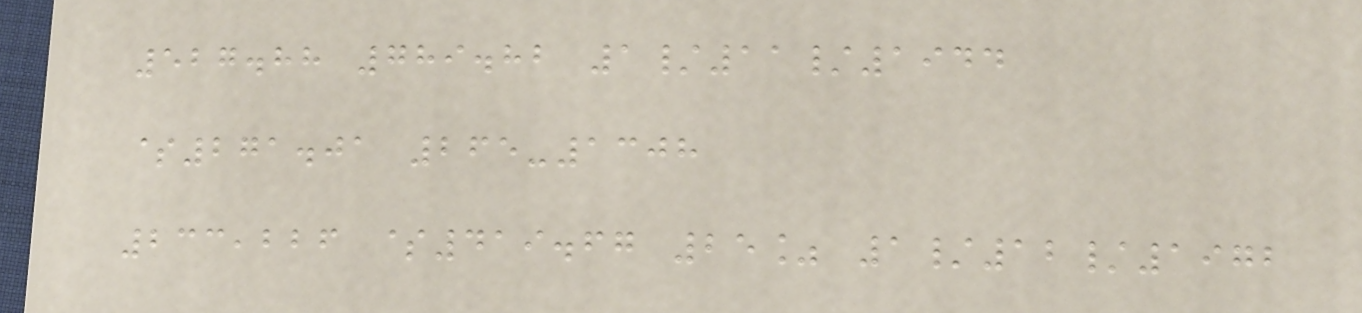527.88 789.82 1/11/1944
$271.01 265-1308
233,226 $419.67 25% 1/12/1972
